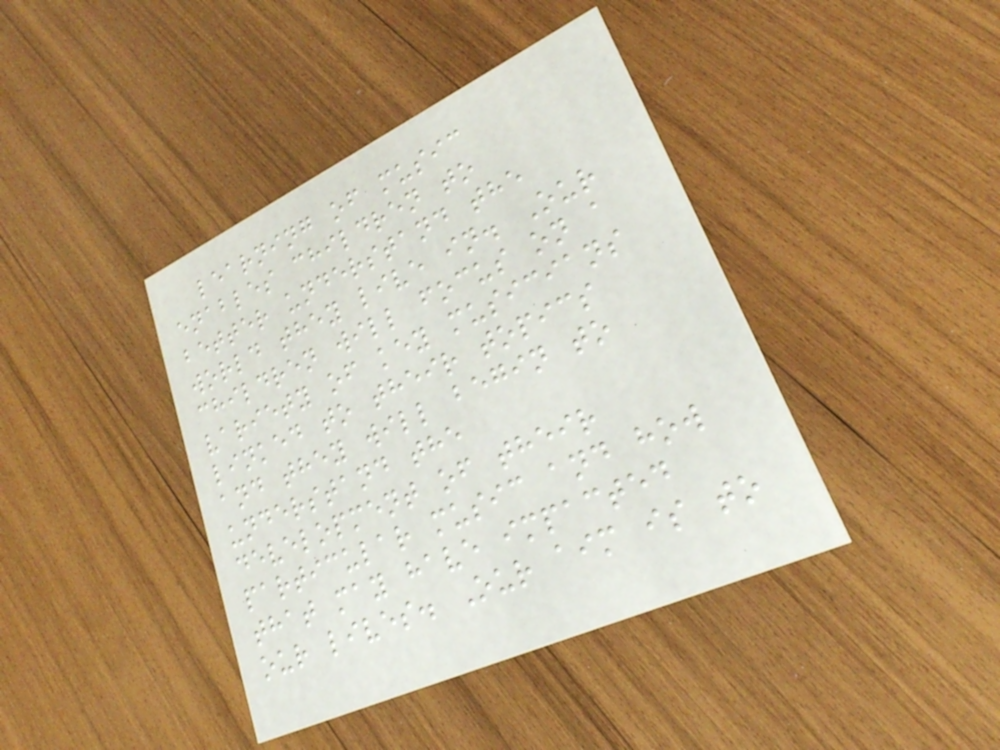learning of music
enables children to
better understand the
world they live in. Our
children will focus on a
variety of key musicians
linked to their topics
and they will begin to
understand the
development of their
particular music and how
that may have impacted
our lives. Our aim is to
